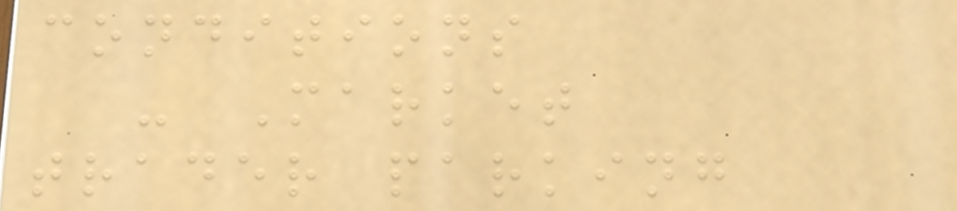conditions
- Market
trader parking
